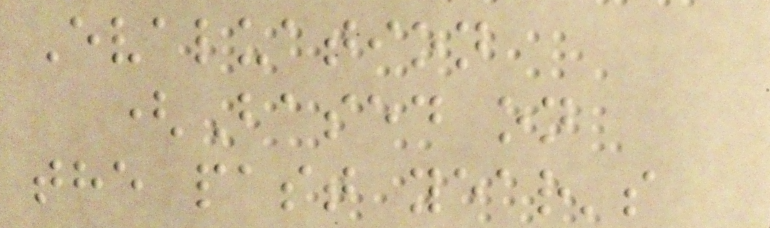Evaluation
(Based on
the past year's
